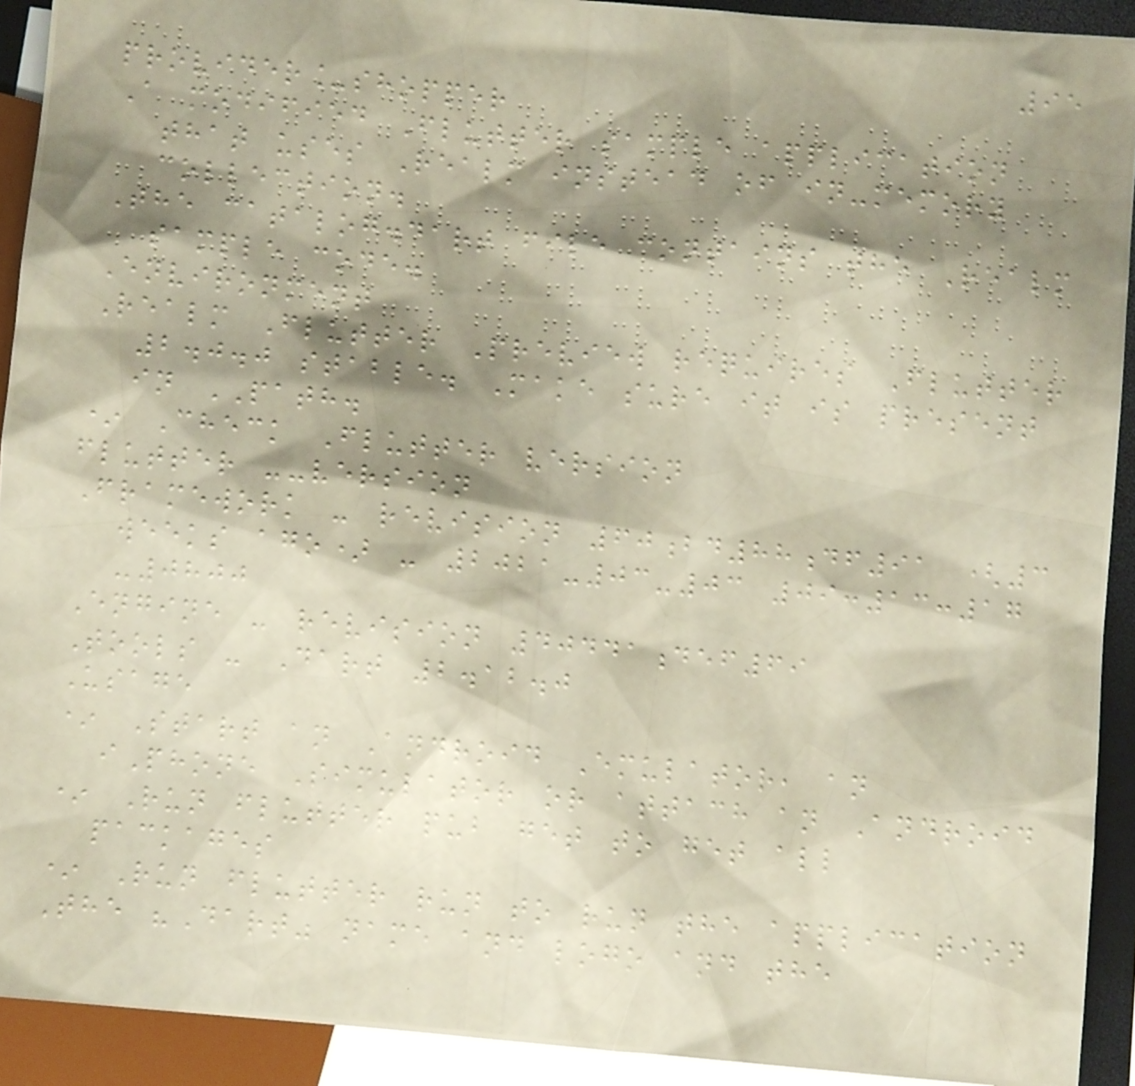95
provider_shopper
A modified Flutter sample application
that uses Realm instead of in-memory
collection.
The catalog.dart file contains the Realm
sample code.
Environment
Realm Flutter Preview requires Flutter
2.0.0 stable. Make sure it is present
in PATH.
* Check Flutter version
flutter --version
Framework - revision 60bd88df91 (3
weeks ago) - 2021-03-03 09:13:17
-0800
Engine - revision 40441def69
Tools - Dart 2.12.0
Usage
* Start an Android Emulator, an
iPhone Simulator or attach an Android
* Run flutter pub get to get all
packages
* Run flutter run to run the application
The "Dart" name and logo and the
